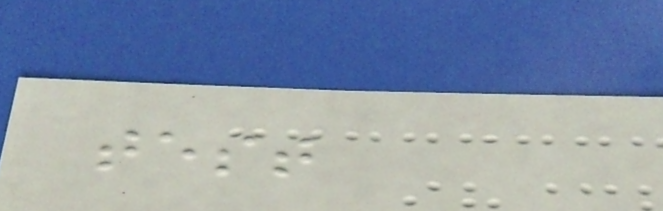test
